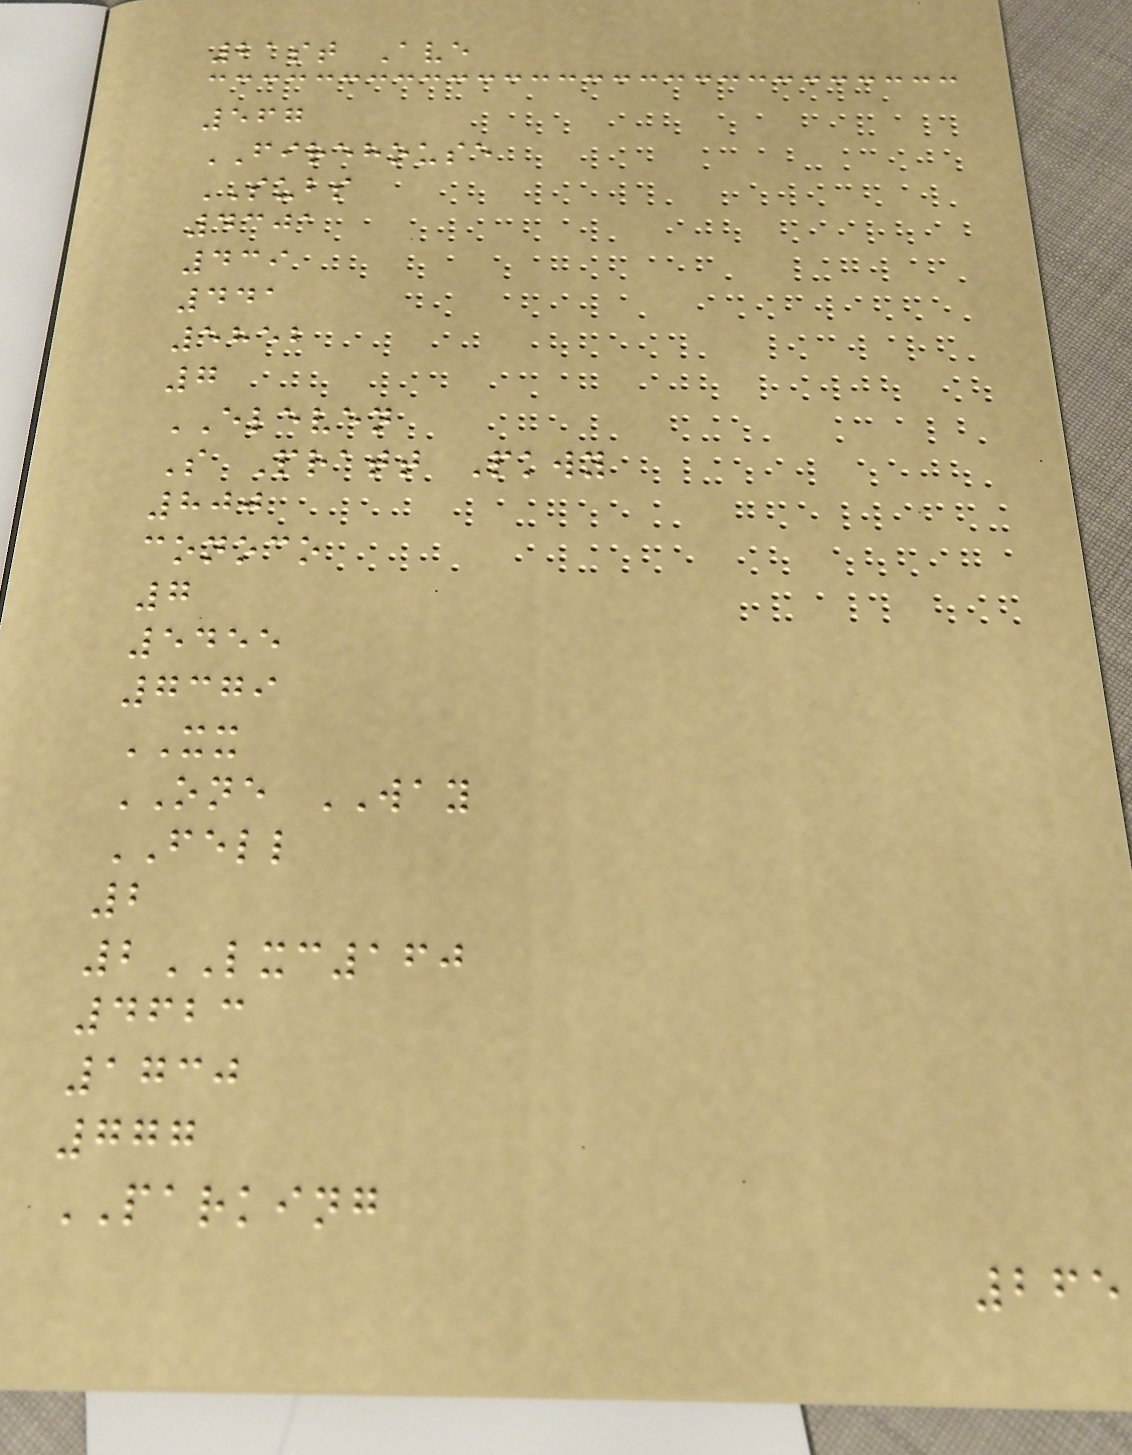21st Ave
567
FIREHOUSE
SUBS
4301
439
441
5852
7
ELEVEN
S Pratt Pkwy
800
conoco
7
5455
7379
XX
ONE WAY
FELL
2
2LXC160
4623
1730
777
PARKING
265
